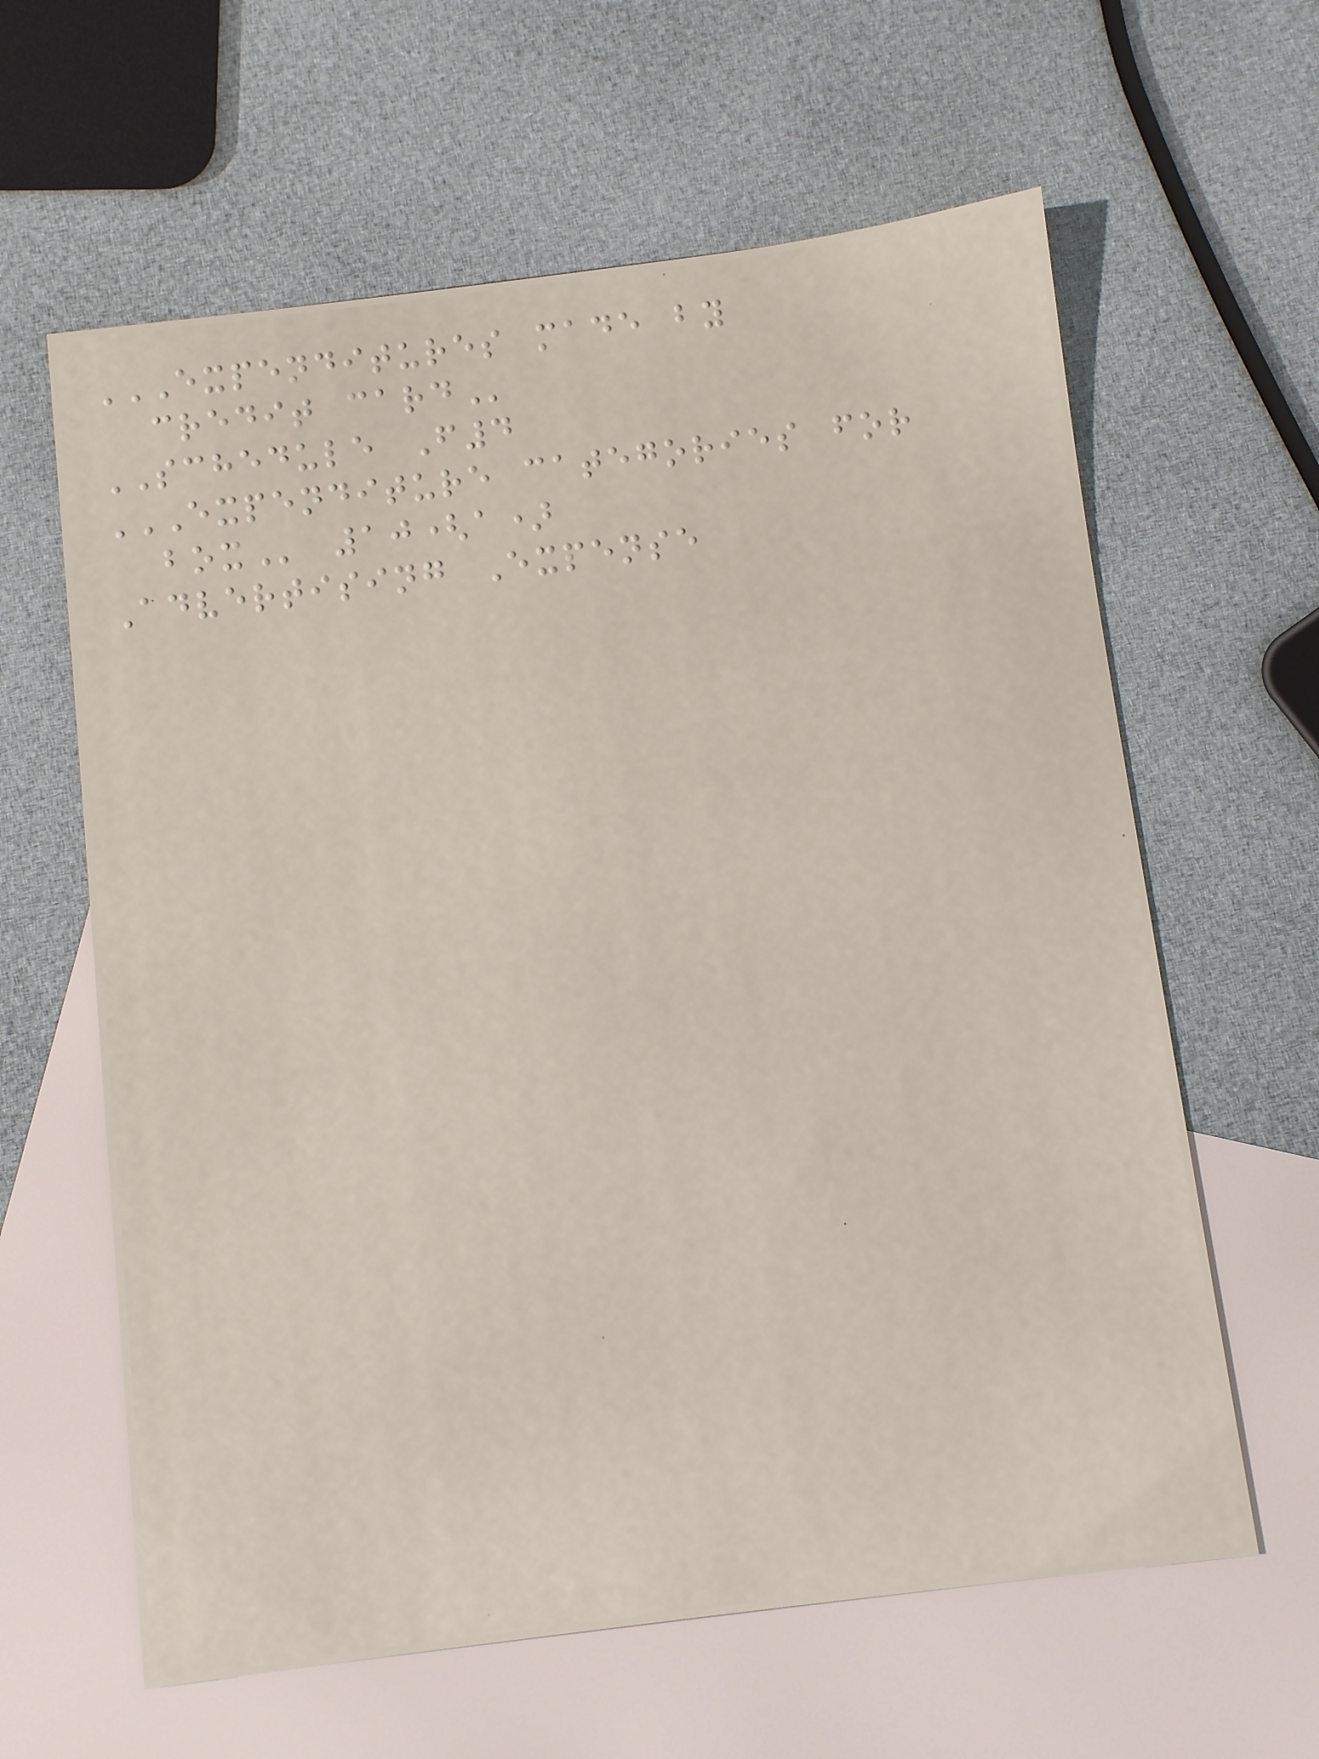EXPENDITURES MADE BY
CREDIT CARD
SCHEDULE F4
EXPENDITURE CATEGORIES FOR
BOX 10(a)
Advertising Expense
